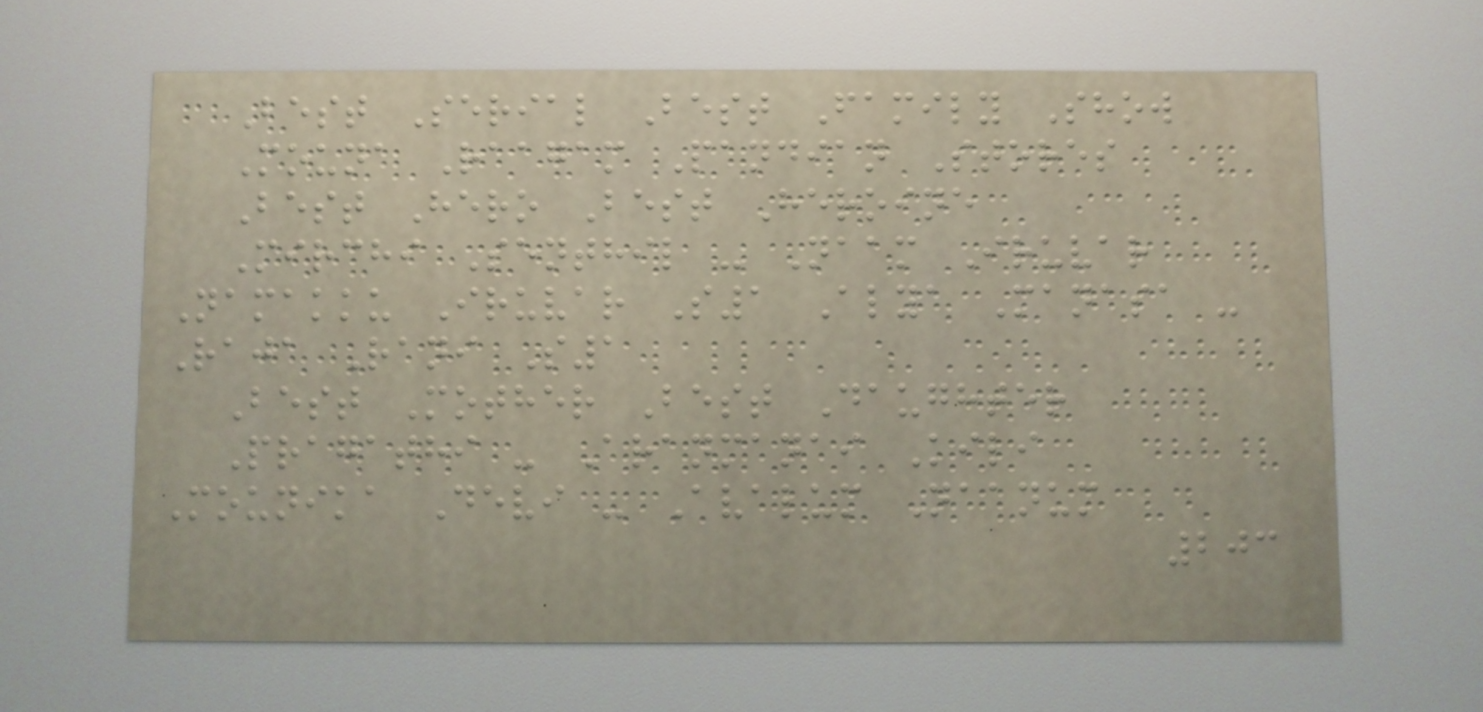Best Serial Best Family Show
Mouna Raagam Pandian Stores
Best Hero Best Heroine
Mirchi Senthil - Naam Iruvar
Namakku Iruvar S1 Alya Manasa -
Raja Rani S1
Best Mother Best Daughter
Pragathi - Aranmanai Kili
Mounika Devi - Avalum Naanum
203
